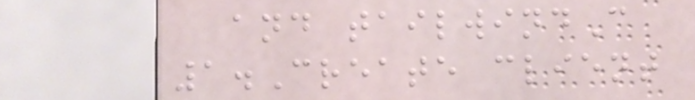and tailwindC
1.Create client
